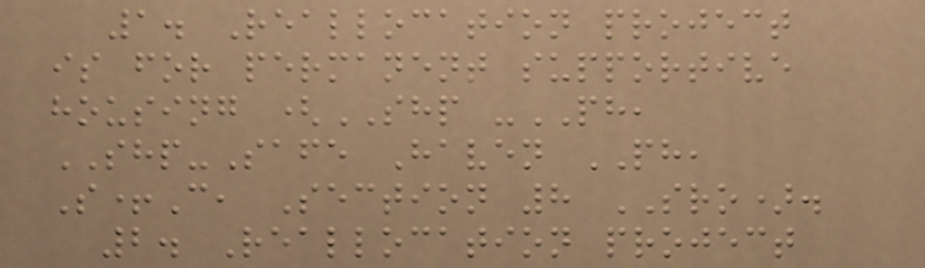1. Reallocation project
is for permanent supportive
housing (SHP -PH,
SHP-Safe Haven PH,
S+C, Section 8 SRO).
2. Reallocation project
